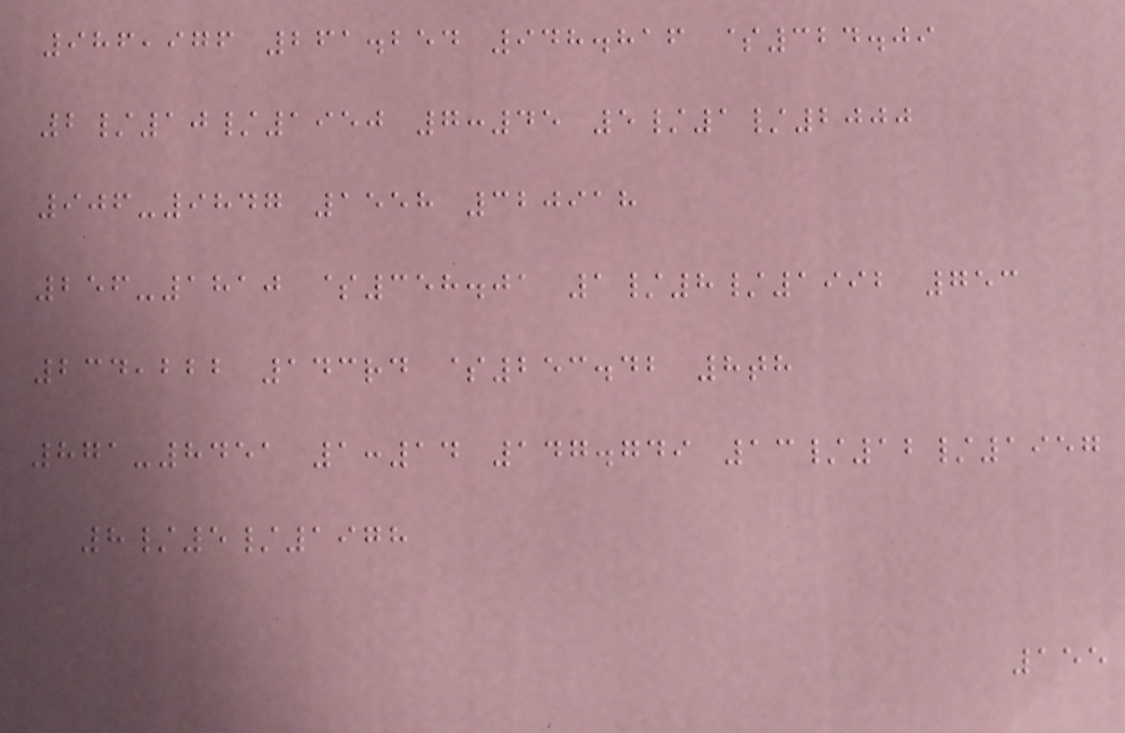986,976 261.254 948.816 $324.09
2/10/1950 7:45 5/1/2000
906-9847 1558 320918
256-1810 $358.01 1/8/1992 753
234,222 143rd $253.42 8th
871-8451 1:14 147.749 13/12/1957
8/5/1978
155
